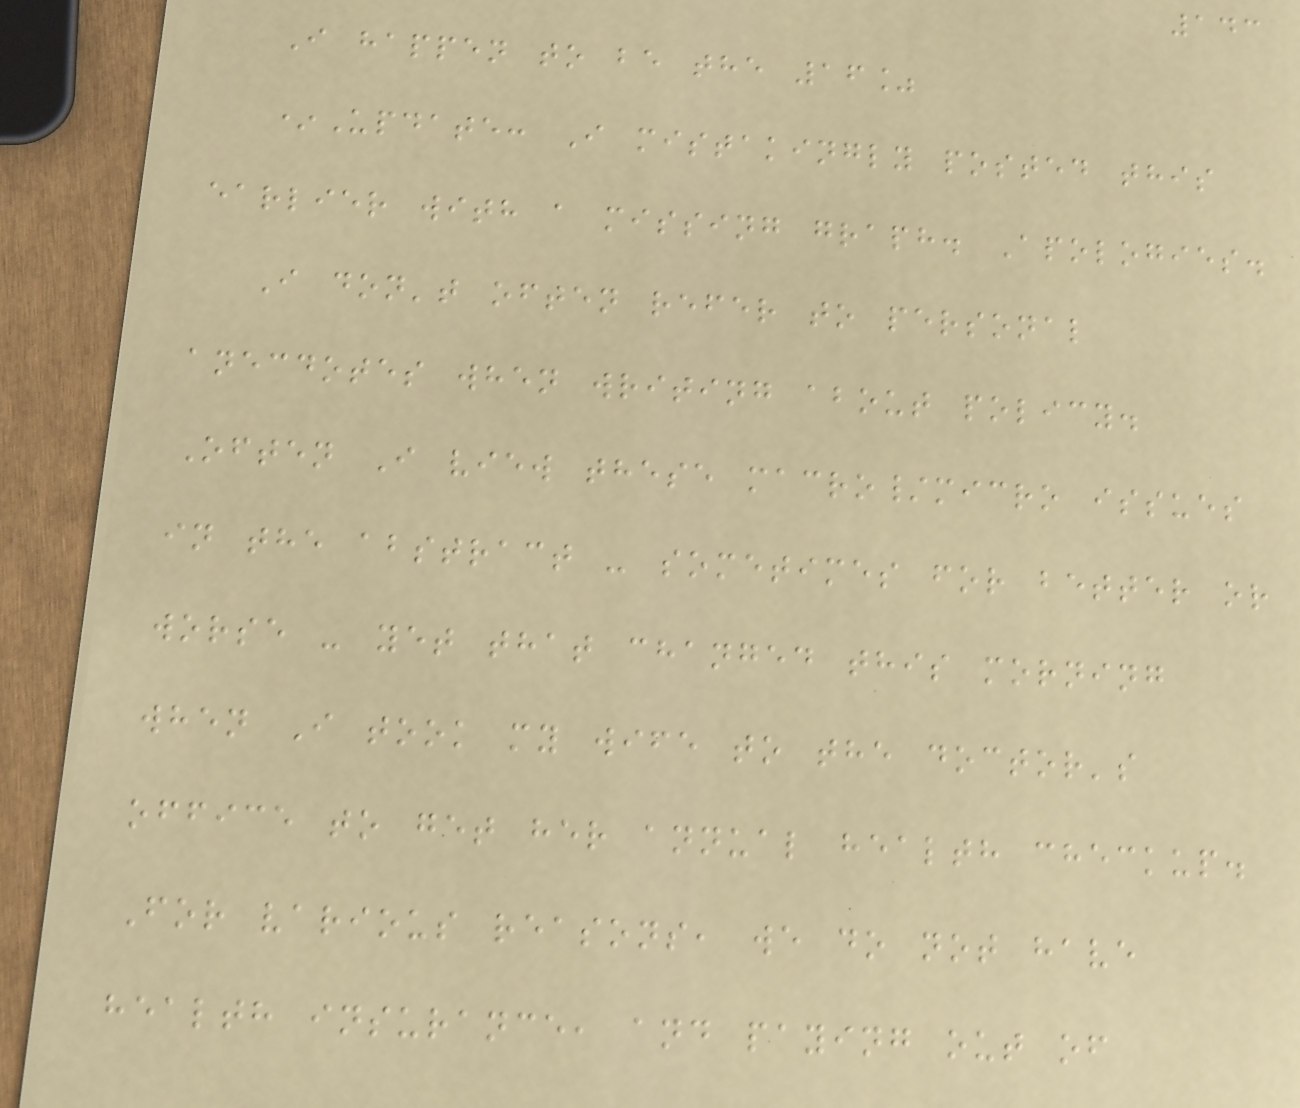143
I happen to be the 16%
*Update: I mistakingly posted this
earlier with a missing graph. Apologies.
I don't often refer to personal
anecdotes when writing about policy.
Often I view these macro/micro issues
in the abstract - sometimes for better or
worse - yet that changed this morning
when I took my wife to the doctor's
office to get her annual health checkup.
For various reasons, we do not have
health insurance, and paying out of
